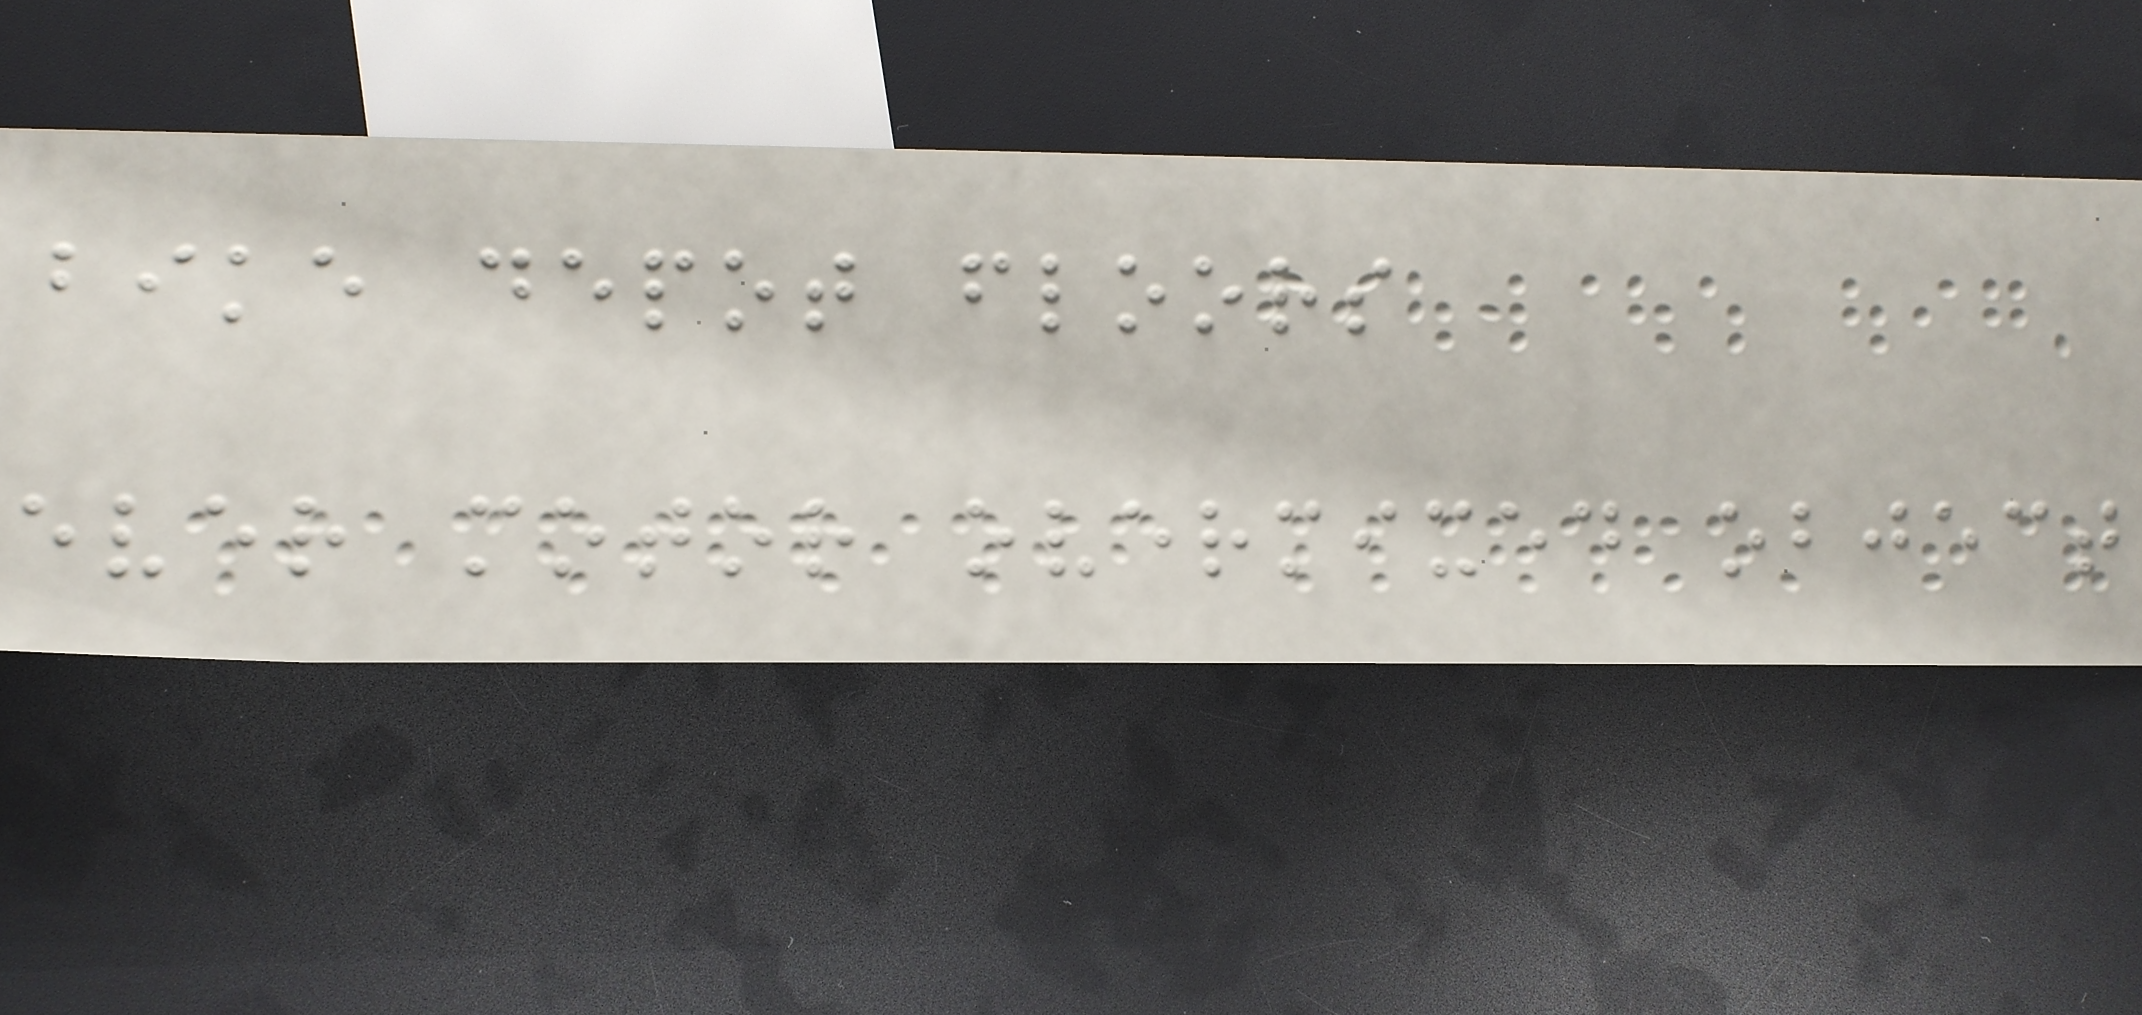bike depot floors
ever motor overmixed object
